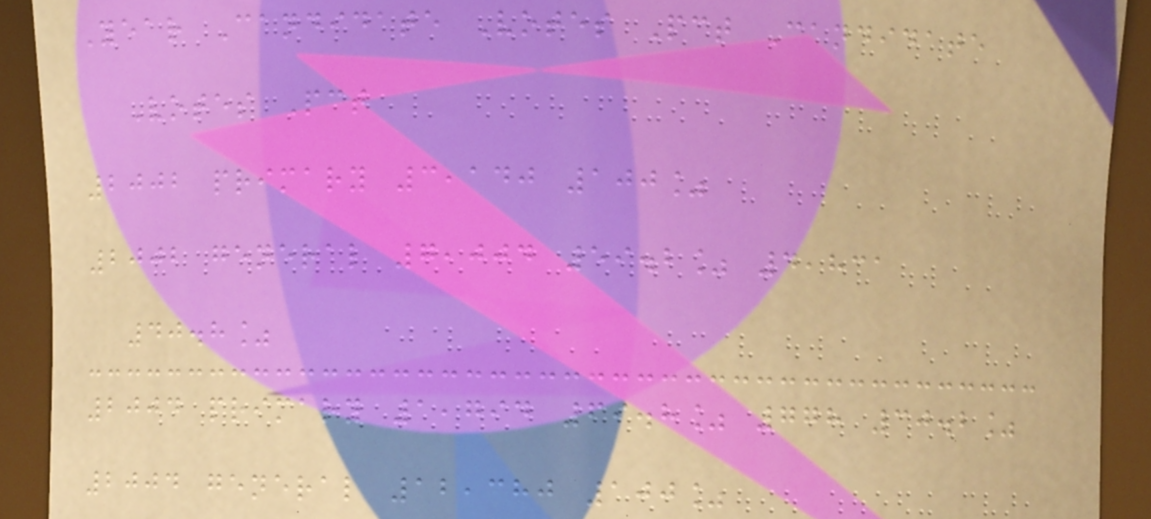Year Candidate Votes Pct Candidate
Votes Pct
2002 primary 3,140 100%
2002 general 7,004 59.2% 4,831
40.8%
2004 primary 1,794 69.8% 778 30.2%
2004 general 12,380 100%
